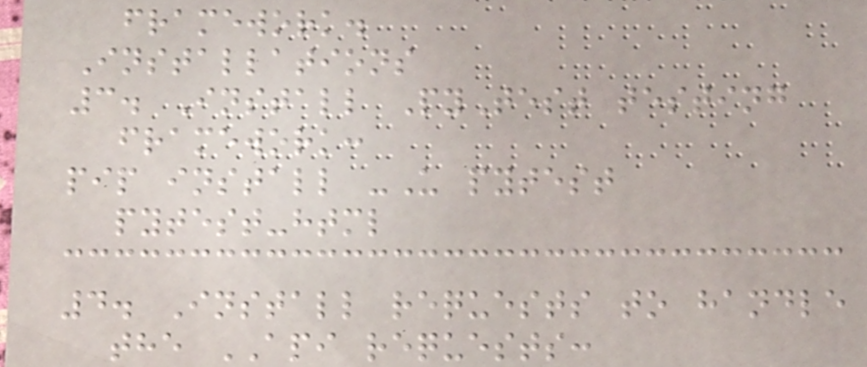framework.
Installations
3. Install PyTest testing
framework:
pip install -U pytest
pytest-html
4. Install requests to handle
the API requests:
